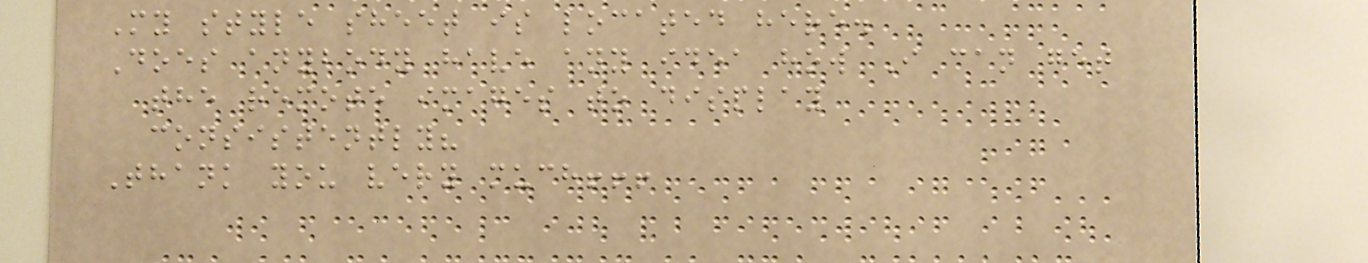My style sheet is located here.
Does anybody have any idea how I can get
the remote images to display
consistently?
Thank you very much!!!
